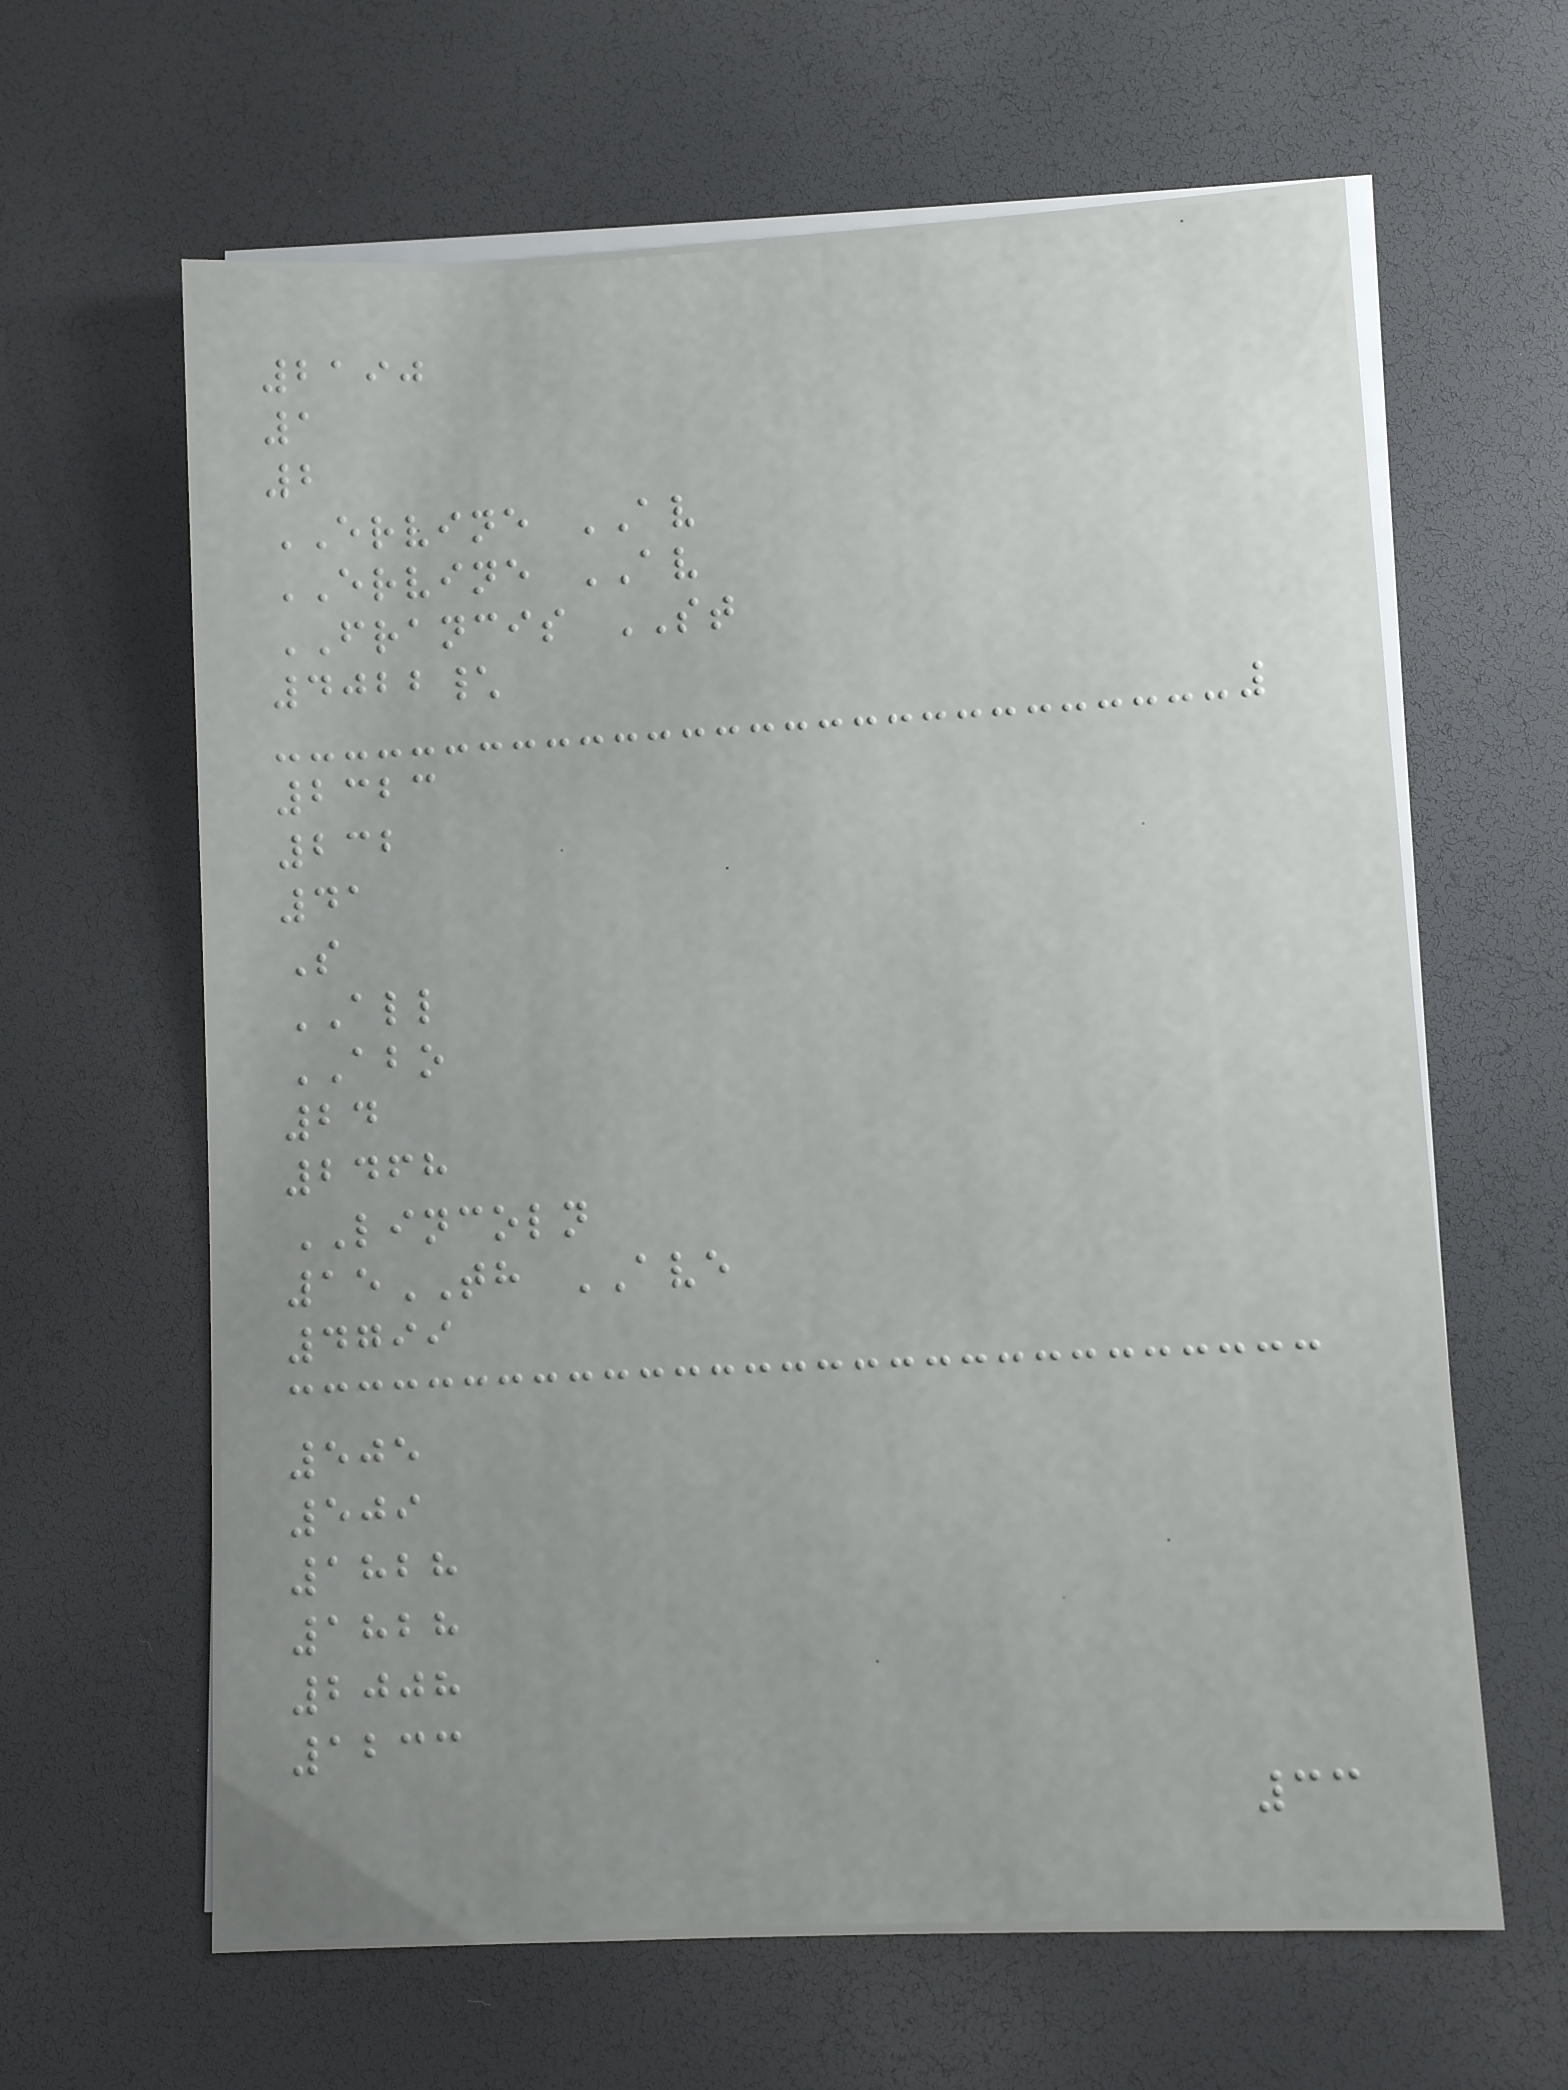2190
1
2
ERVINE AV
ERVINE AV
FRANCIS ST
4022\
2323
232
41
S
ALL
ABO
24
2468
LINCOLN
15TH AVE
4799
505
509
1828
1828
2008
1233
33
